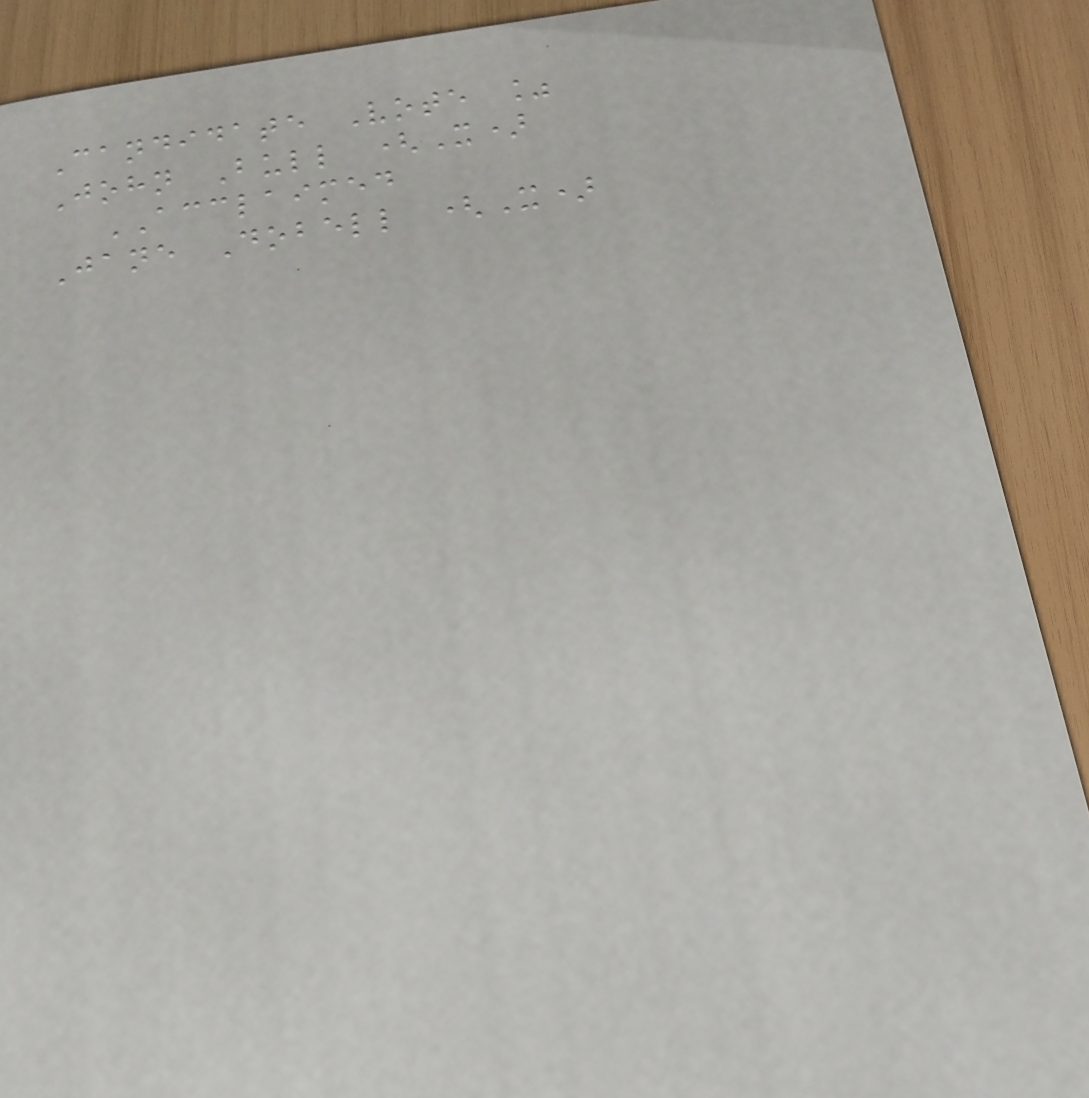Candidate Vote %
John Bull (X)
ACCLAIMED
Jane Dobell (X)
